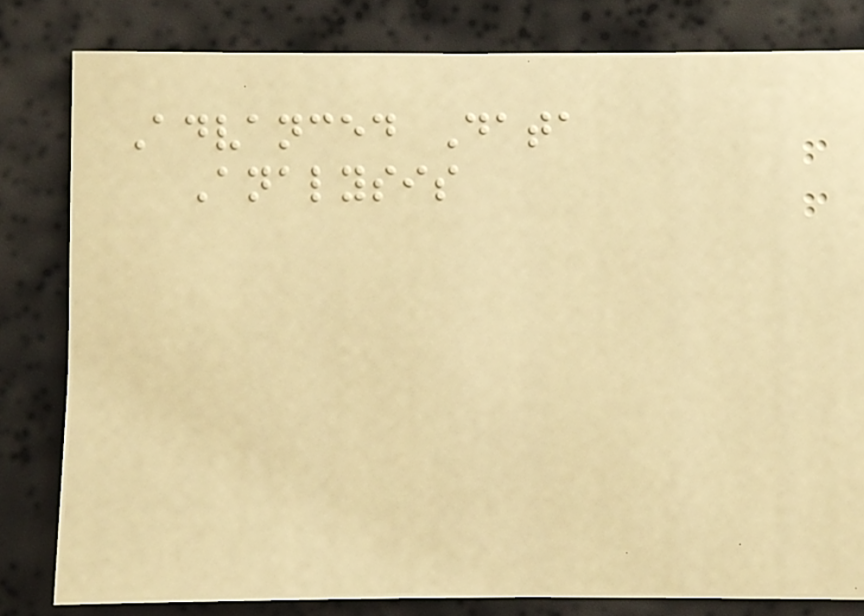Advanced Data
Analysis
